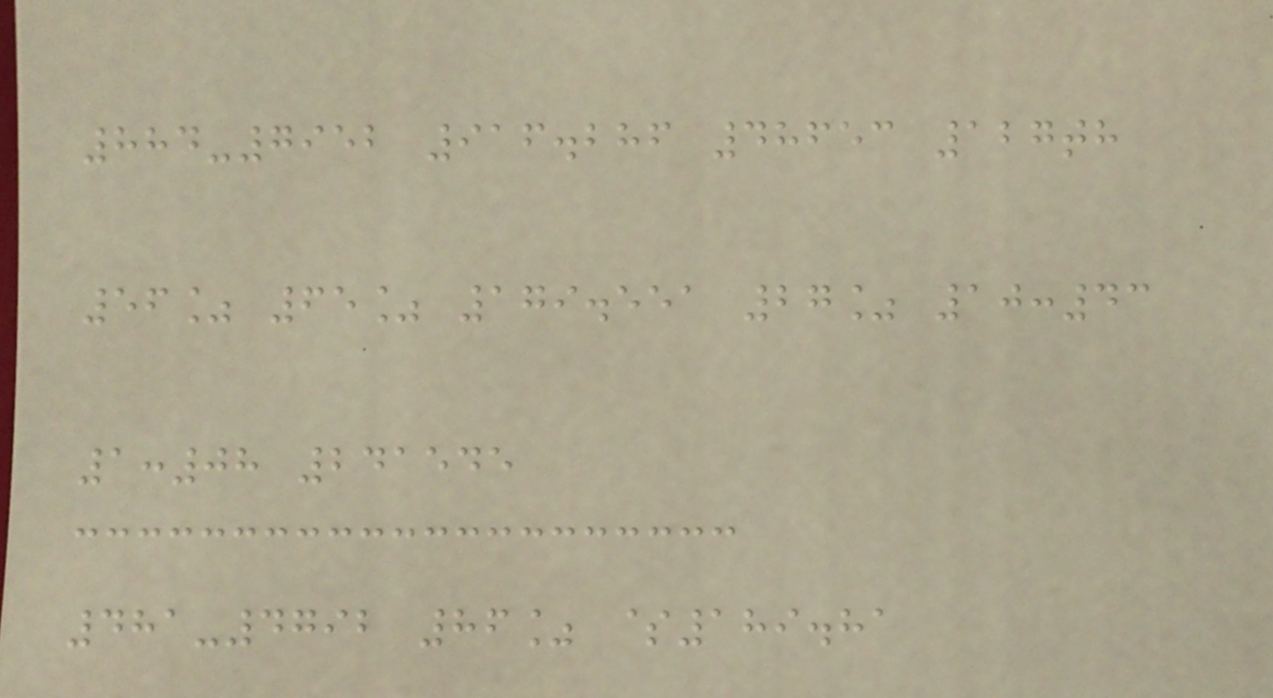884-7952 916.286 48653 127th
56% 65% 179.551 27% 10:43
1:08 241545
481-4792 86% $189.81
